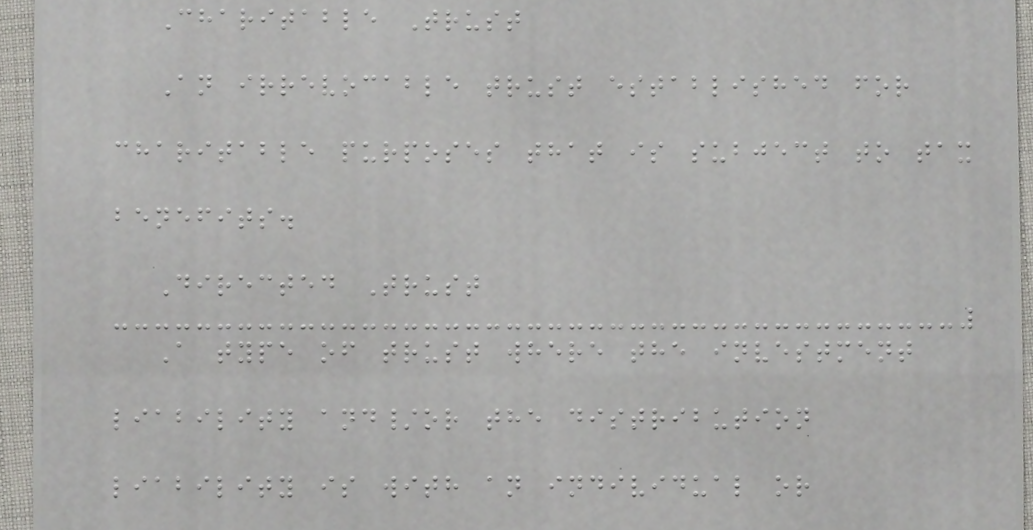Charitable Trust
An irrevocable trust established for
charitable purposes that is subject to tax
benefits.
Directed Trust
A type of trust where the investment
liability and/or the distribution
liability is with an individual or
